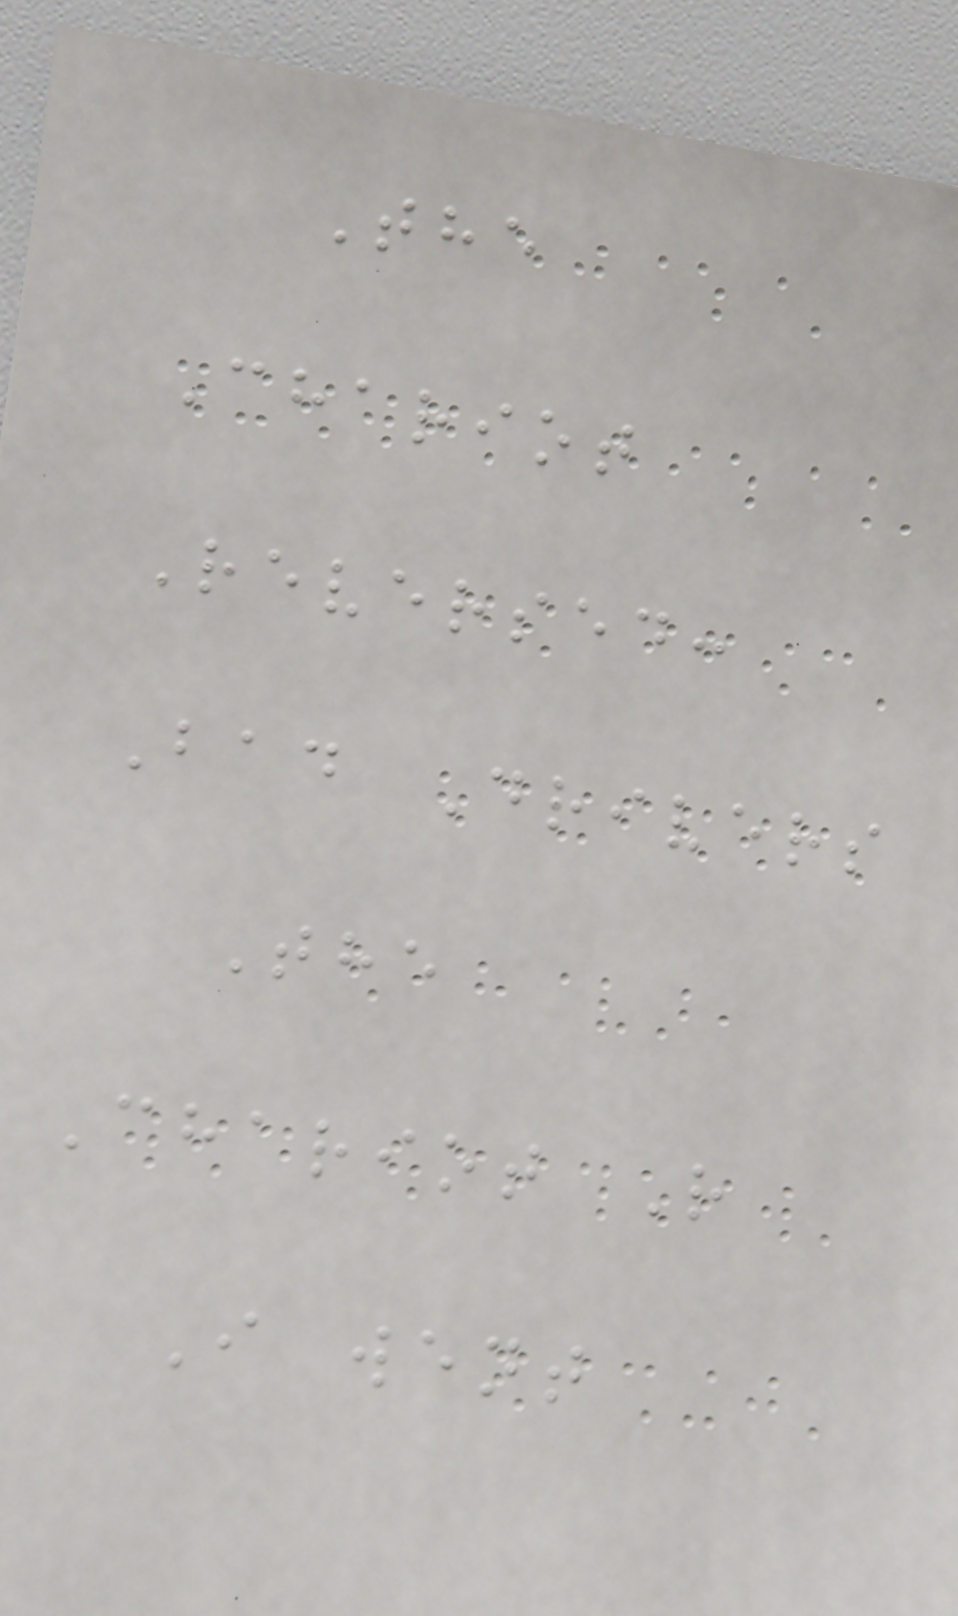The
Chariot
Reversed:
Bad Drivers
The
Chariot R
I went
